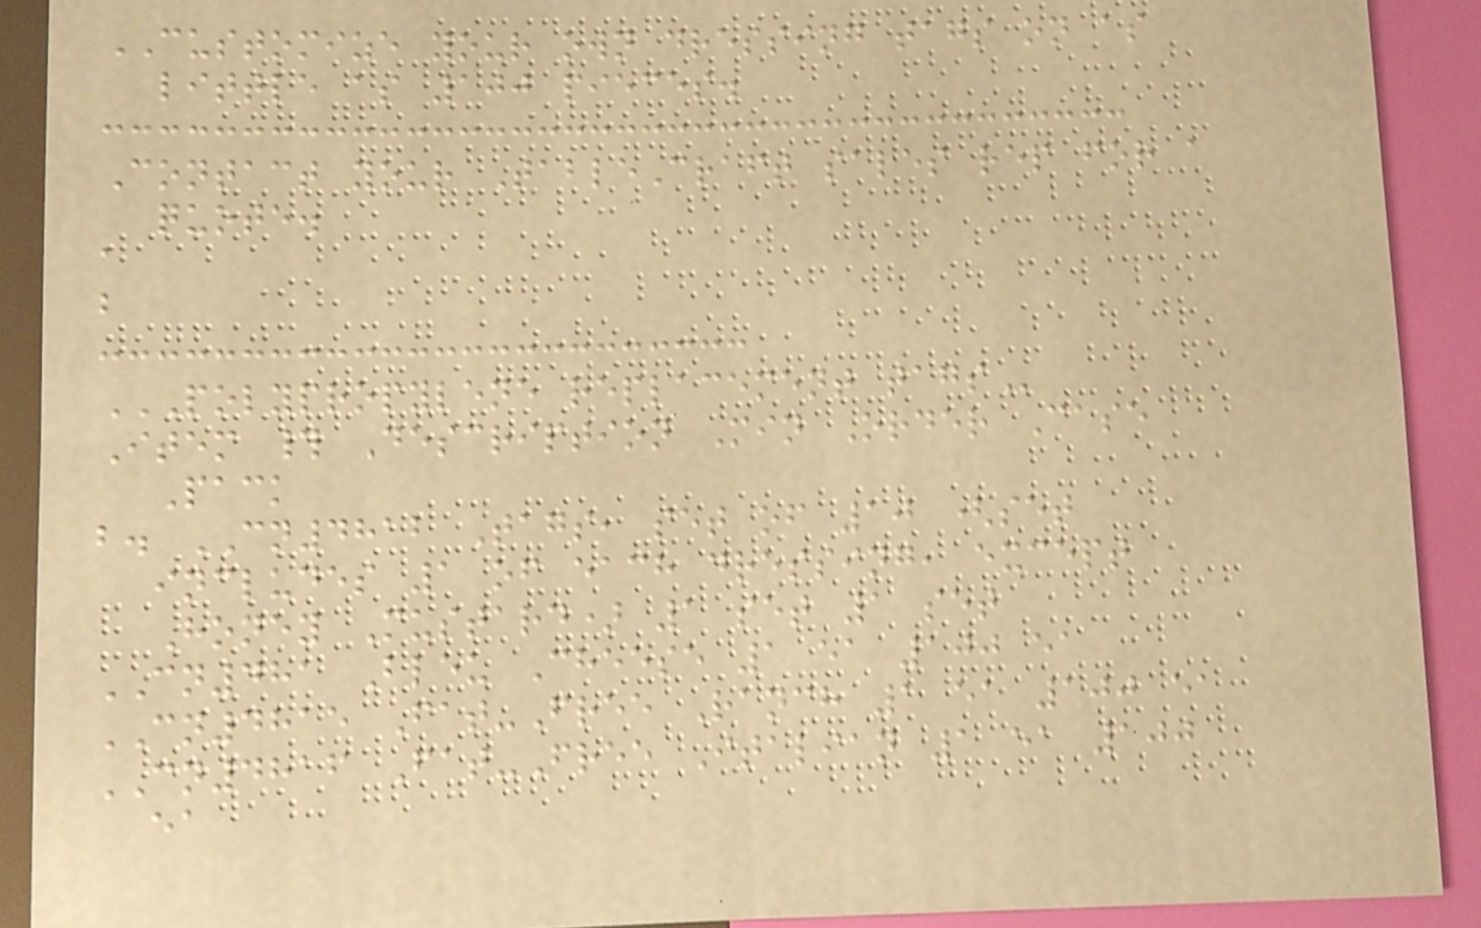CUSTOMIZE your own dressing tags on as
little as 100 pieces.
Contact your TableCraft sales rep for a
quote.
a
b
POLYPROPYLENE REPLACEMENT TAGS
Item # Description Min Order Case
Pack
b. CN4812 Tags, set of 10 (set
includes 1 of each dressing, except
Honey Mustard) 1 set 1 set
CN481 Bleu Cheese 1 ea 100 ea
CN4815 Fat-Free Ranch 1 ea 100 ea
CN4816 Fat-Free Italian 1 ea 100
ea
